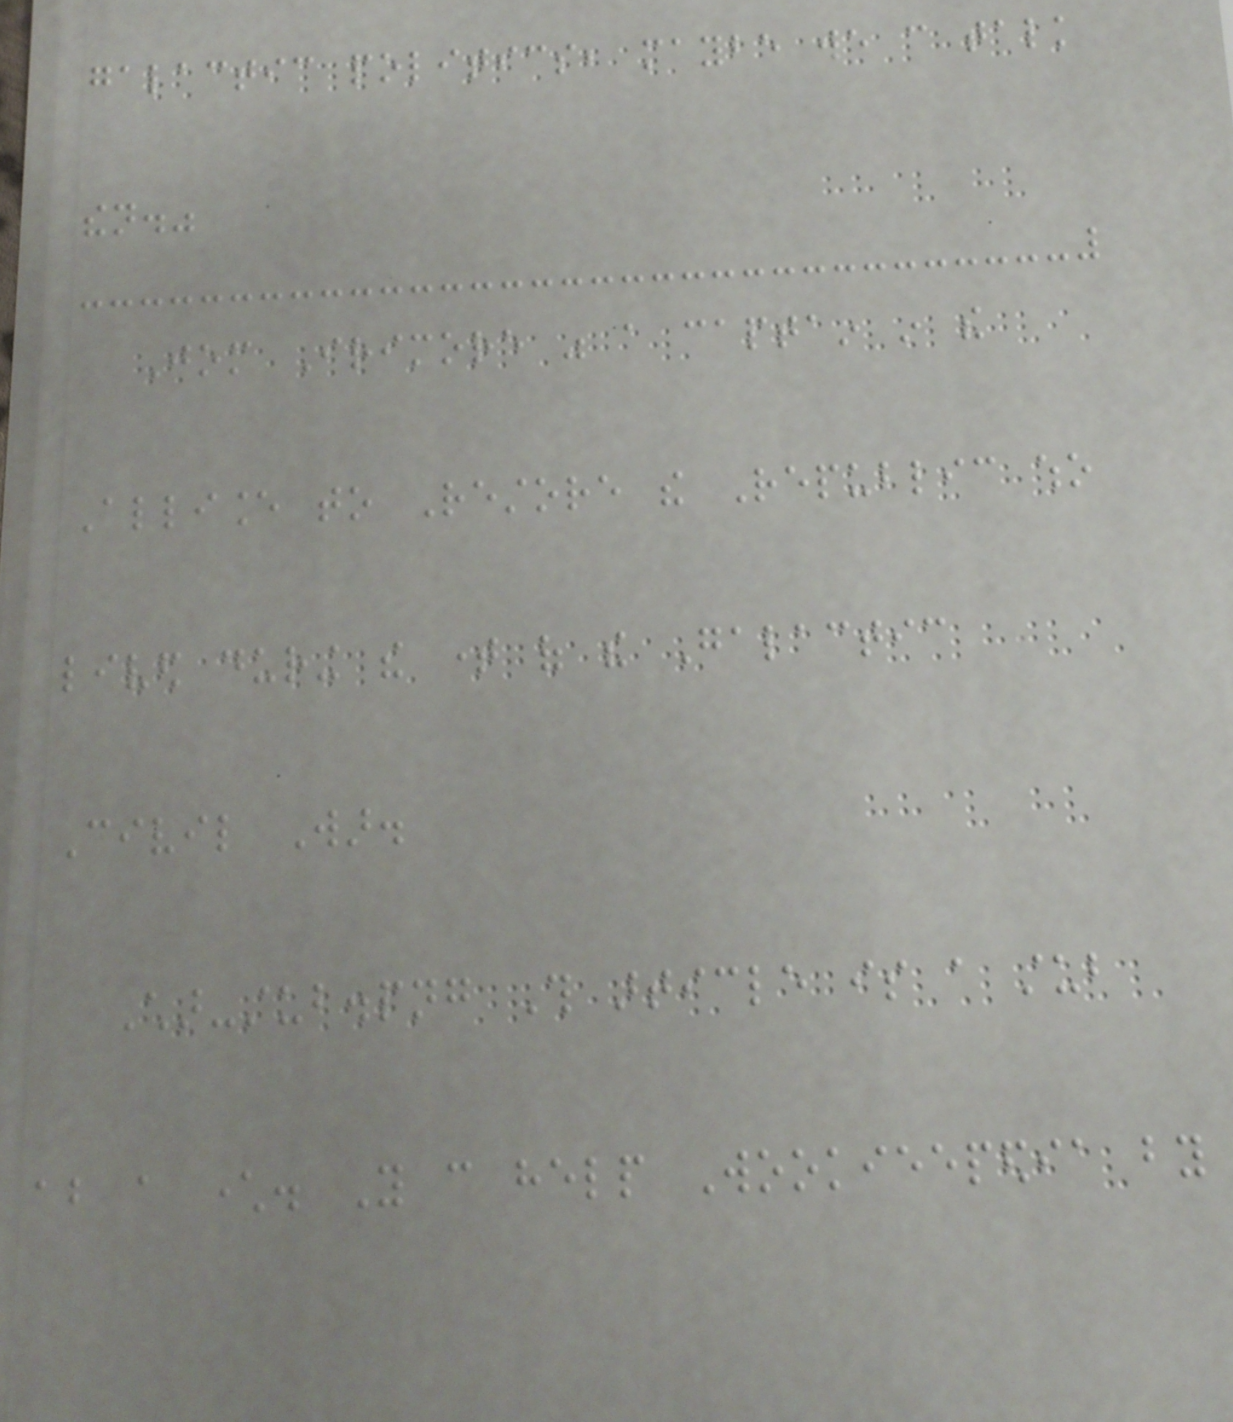galactic politics, maybe we can talk
then."
Jom Irimore was a captain in the
Alliance to Restore the Republic who
lived during the time of the Galactic
Civil War.
Char-stub.png This article is a stub
about a character. You can help Wookieepedia by
